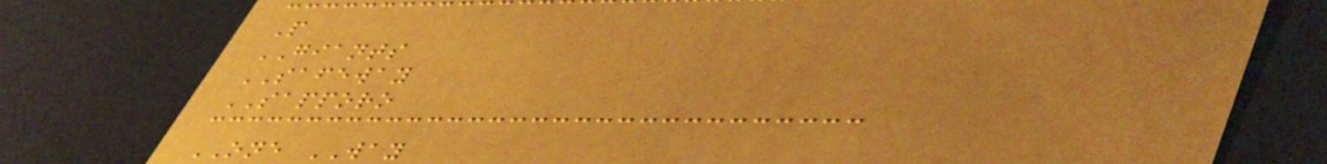P
GIANTS
SAFEWAY
SAPPORO
ONE WAY
